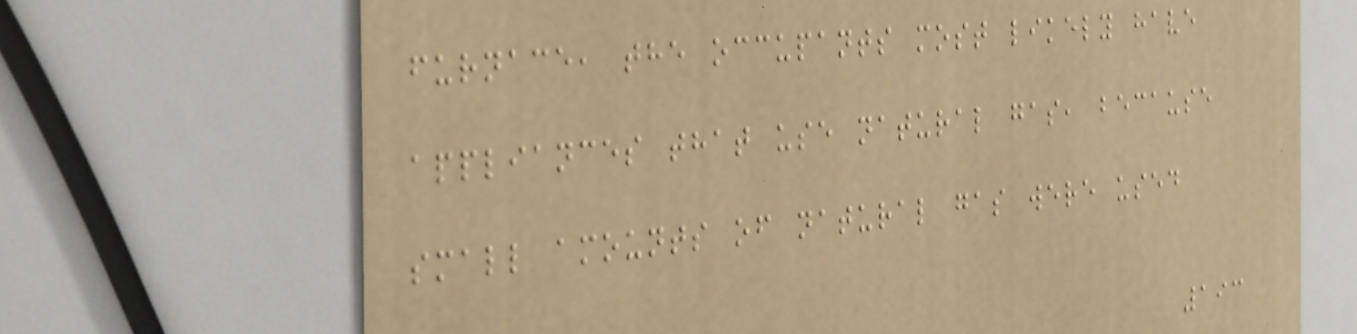furnace, the occupants most likely have
appliances that use natural gas, because
small amounts of natural gas were used
193
